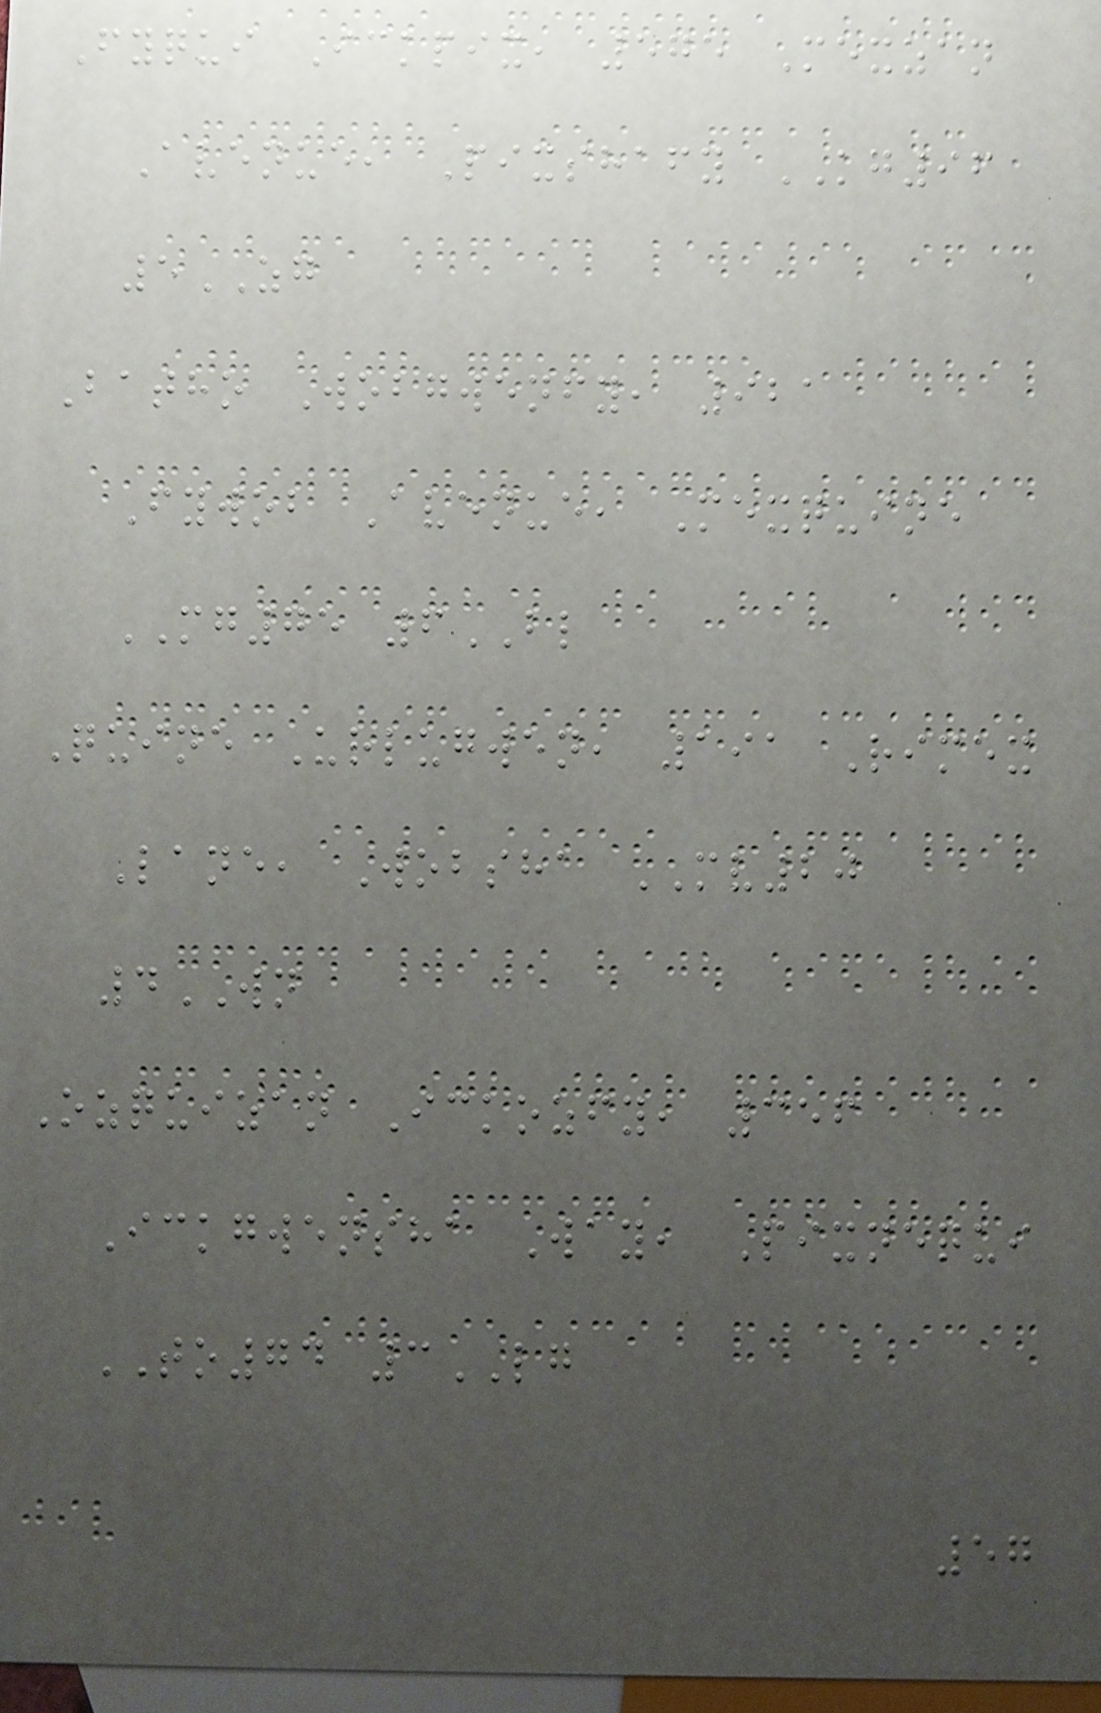Fyqui Ickpix, 575 Mexzan
Avenue, Pixshafy KG96
5ZG
Batho Wobgwenfy, 921
Fywob Avenue, Mexquine
MG75 6BL
Quine Urlugwen, 191 Rimex
Lane, Wobsha MV20
4WN
Ozquizan Ickozfy, 356
Ickgwensha Way, Pixnequi
TO74 3LG
57
